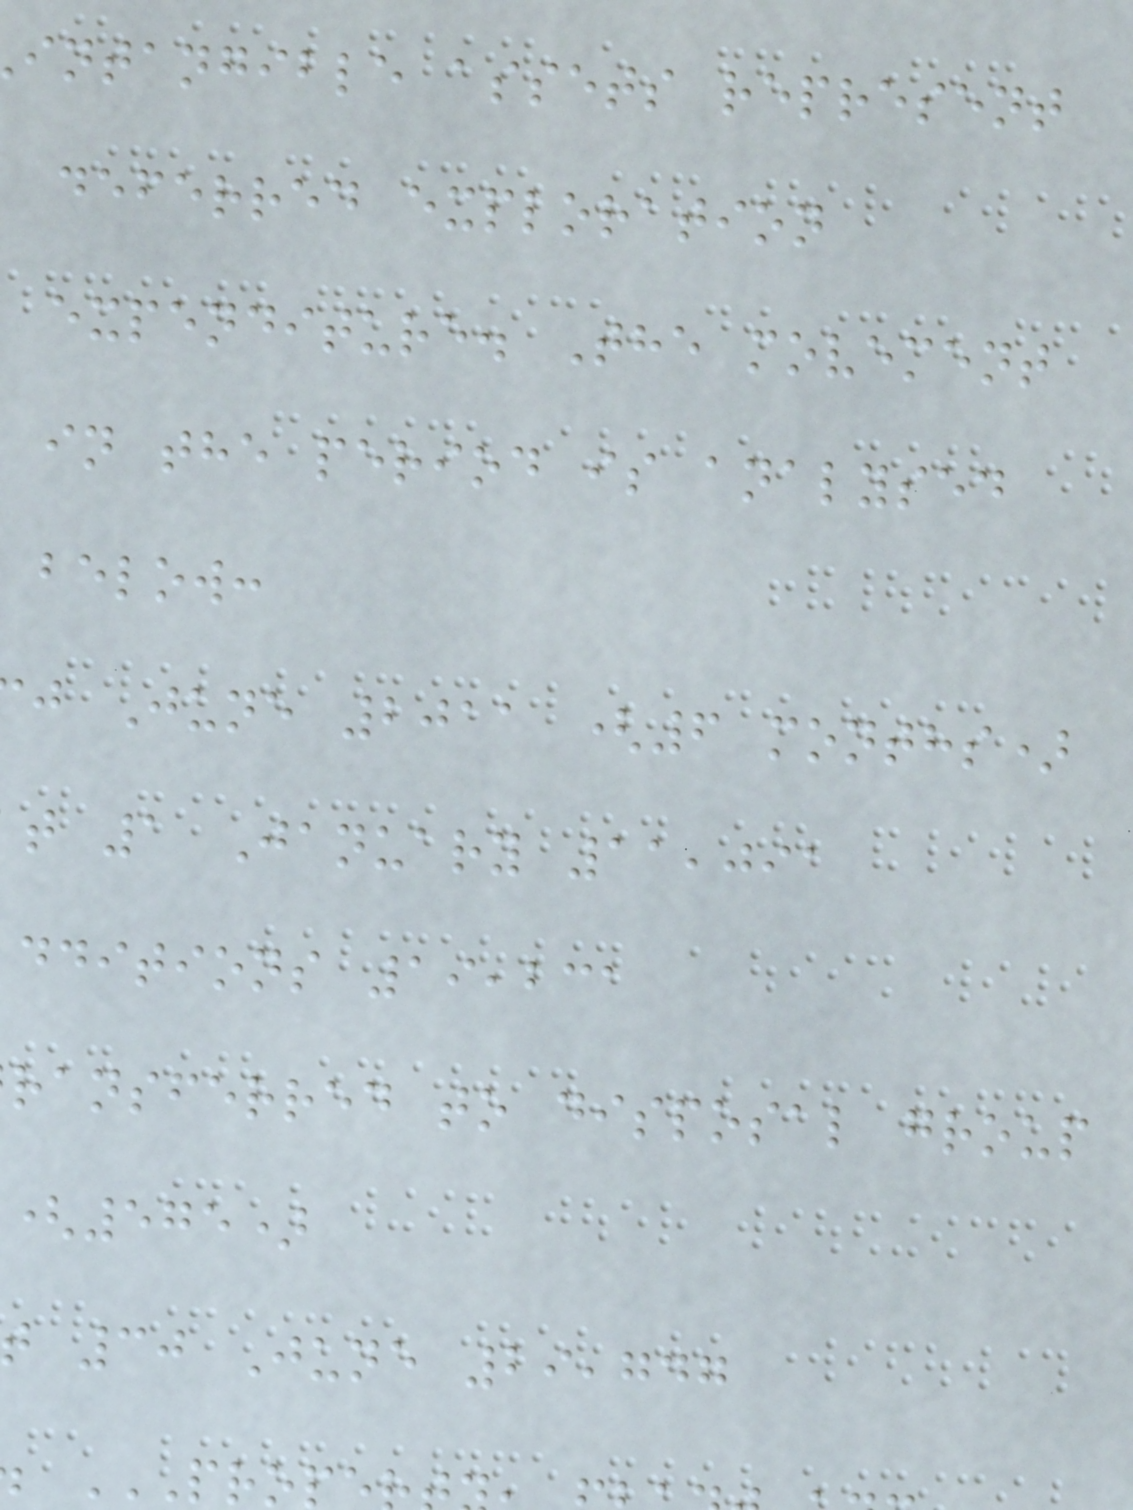intangible assets represent
deferred exploration
expenditure. The movement
in the period is analysed
below:
j June 2011 (6 months)
t 1 January 11,091
dditions 19,231
ransferred to disposal group
(575)
30 June 29,747
